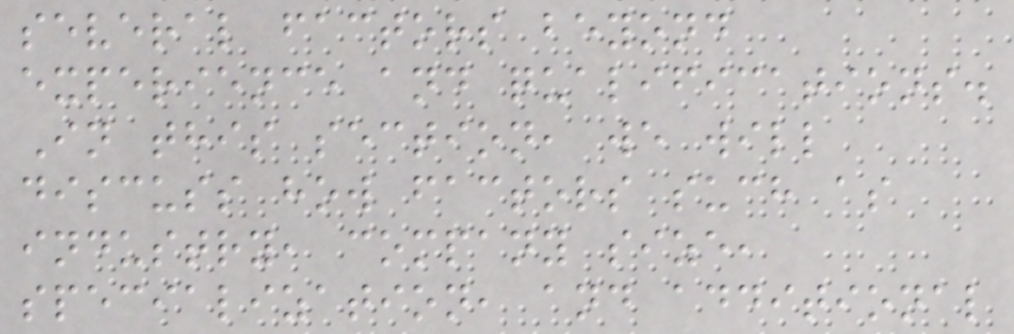several factors beyond
experience and qualifications.
In this section, we will
discuss how factors such as
industry, company size,
specialization, and additional
